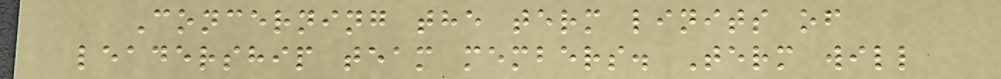Concerning the term linits of
leadership team members. Term will
